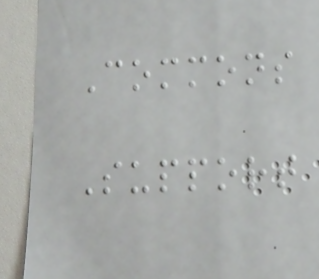Commons
Support
